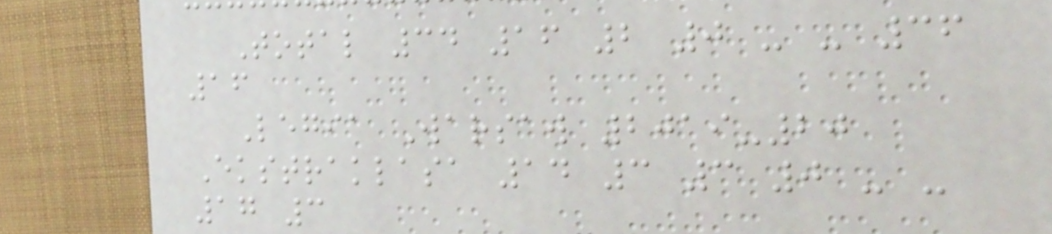Total 34 16 2 0 - - 36
16
Legia Warsaw 2019-20
Ekstraklasa 14 3 3 0 - -
17 3
